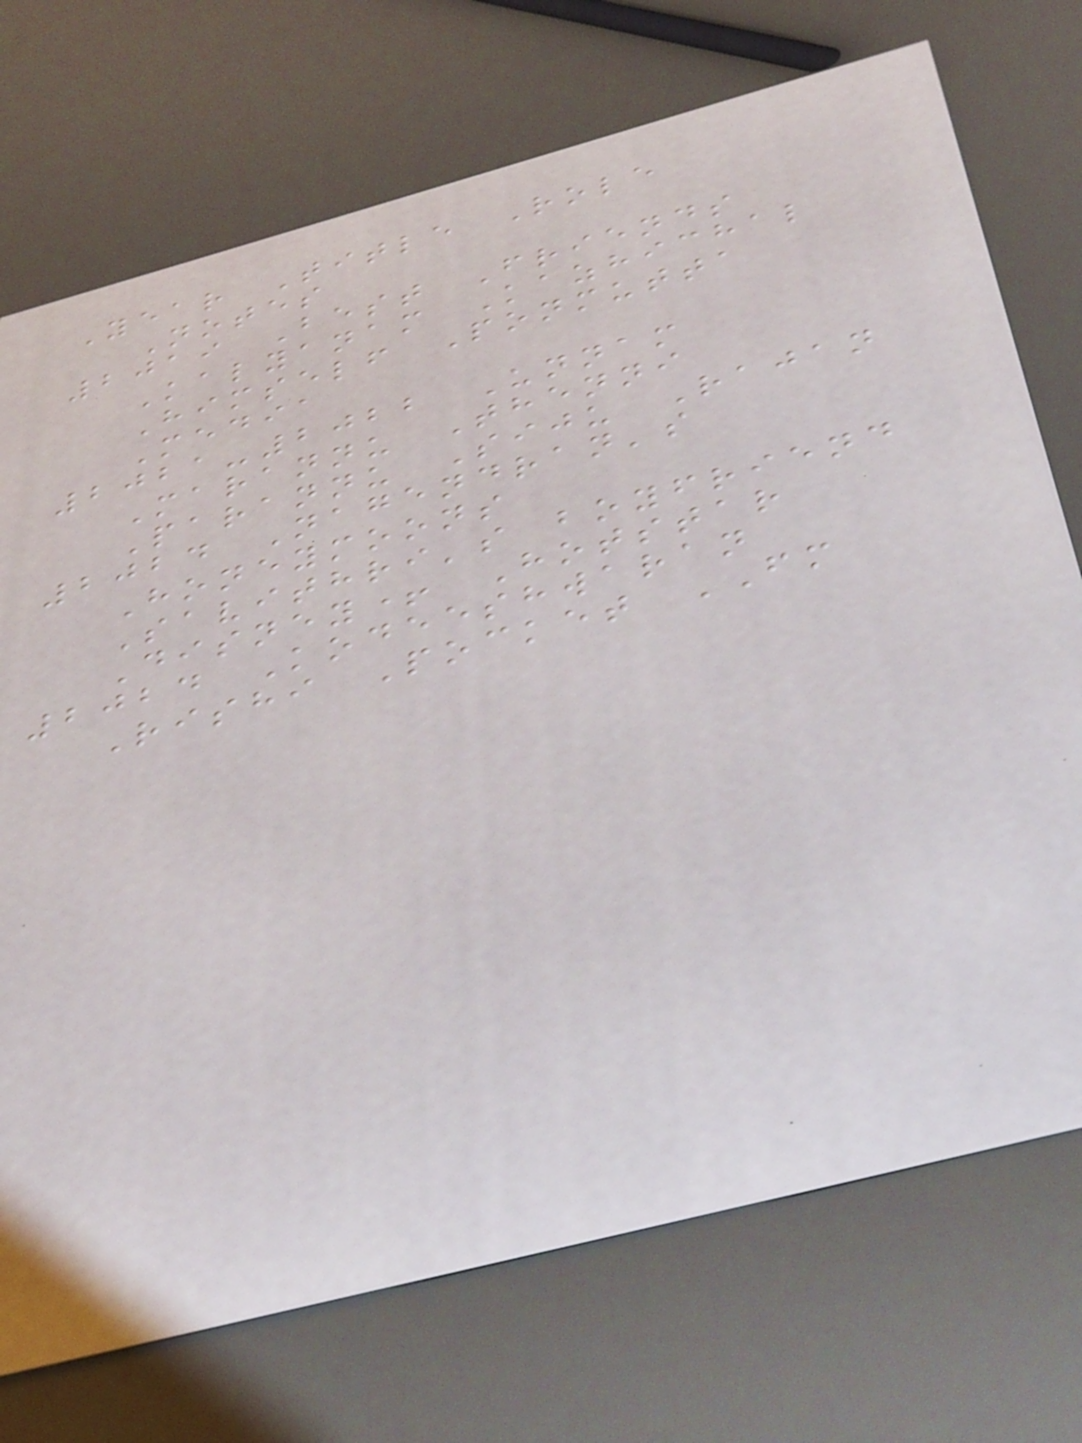Year Title Role
Notes
2019 Best Friends
Kalyanam Kazhichal
Himself Ponmutta
Media
2021-2022 Unnam
Marannu Thenni
Parannu Siju Rajan
2024 Nagendran's
Honeymoons
Savithri's boyfriend
Disney+ Hotstar
2024 Kodeeshwaran
Rishi Pocket FM
